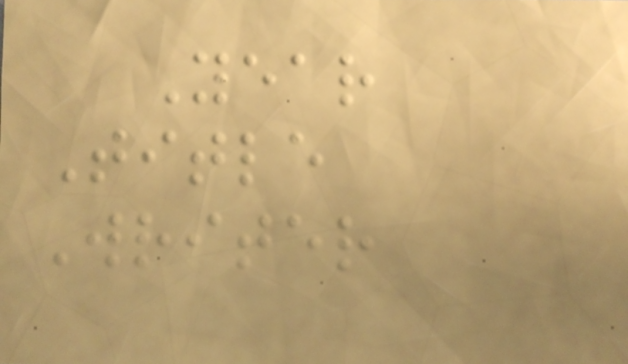Year
Title
Writer
